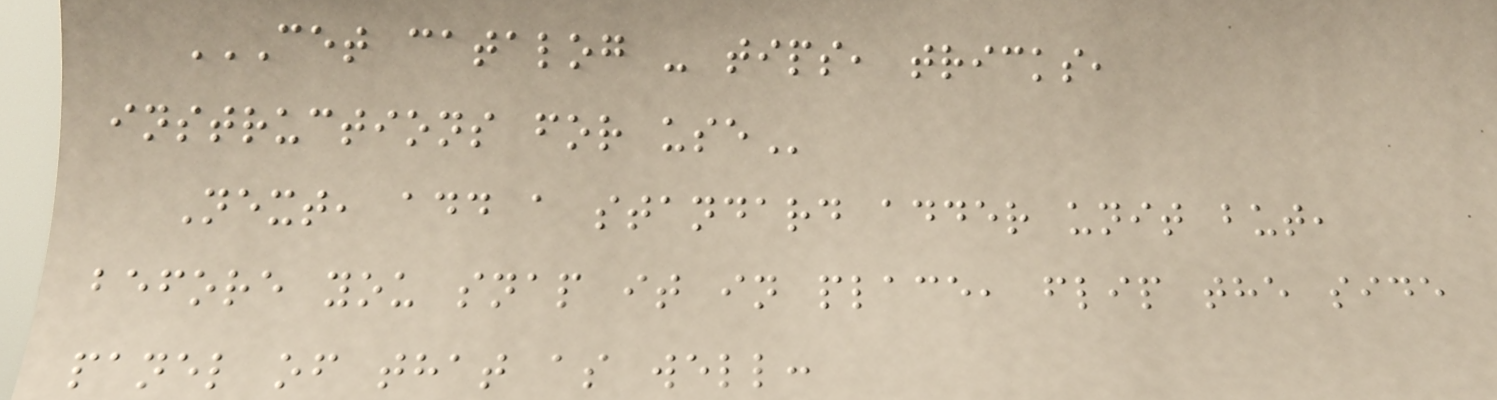CET CATALOG - TIPS, TRICKS,
INSTRUCTIONS FOR USE
Next, add a standard adder unit but,
before you snap it in place, flip the side
panel of that as well:
